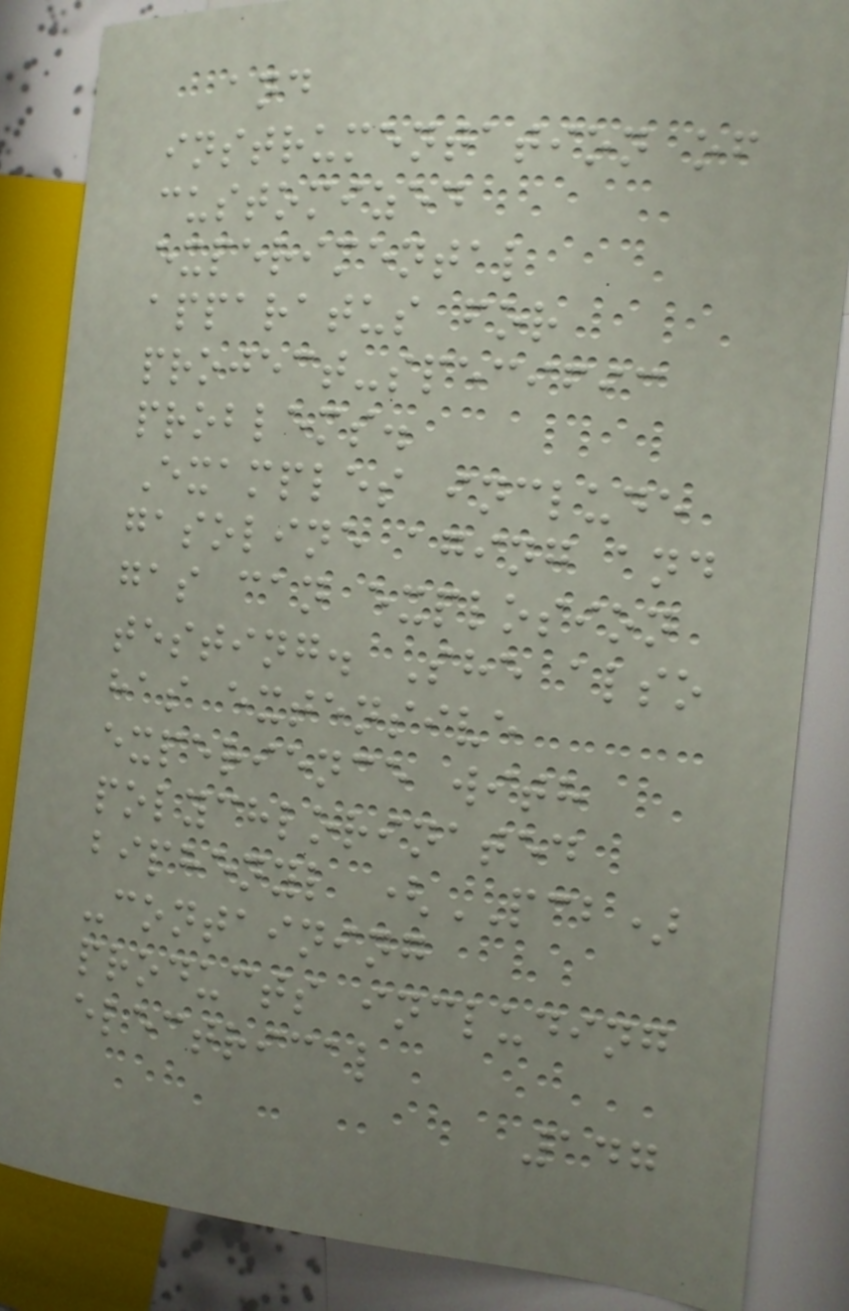and
instrumentation of
customized
experimental
apparatus for
project-specific
problems.
Examples include
gasoline aging and
gas can explosion
testing. She also
has extensive
experience with
polychlorinated
biphenyl (PCB)
-containing
products including
electrical
147
